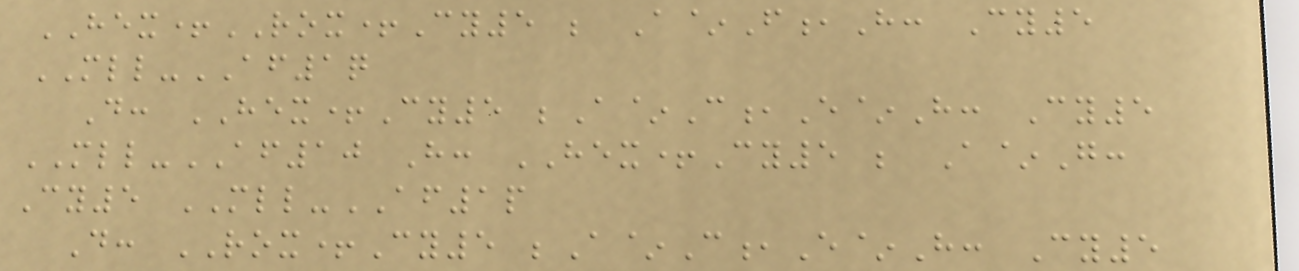HEX+ROX+Cy5 ; A~F,H: Cy5
MLL-AF1q
D: HEX+Cy5 ;A~C,E~H: Cy5
MLL-AF10 H: HEX+Cy5 ; A~G:
Cy5 MLL-AF1p
D: ROX+Cy5 ;A~C,E~H: Cy5
